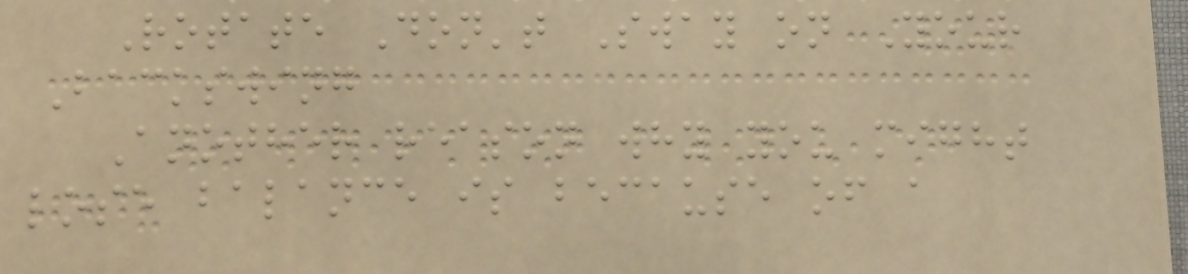Rotate Don't Sway on Your
Backswing
Another reason why you might
lose balance is because of a
